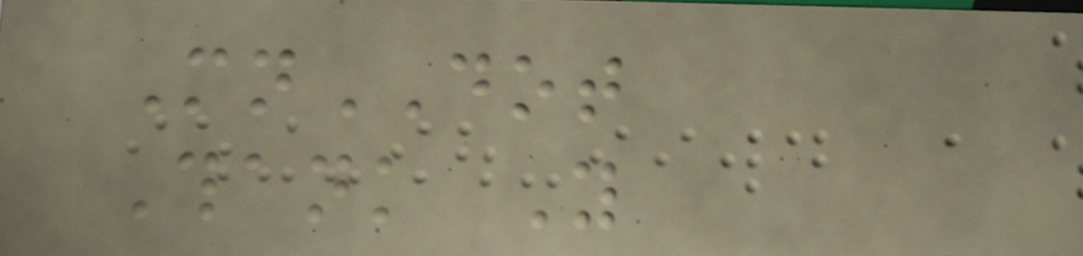MnDOT
Thank You
